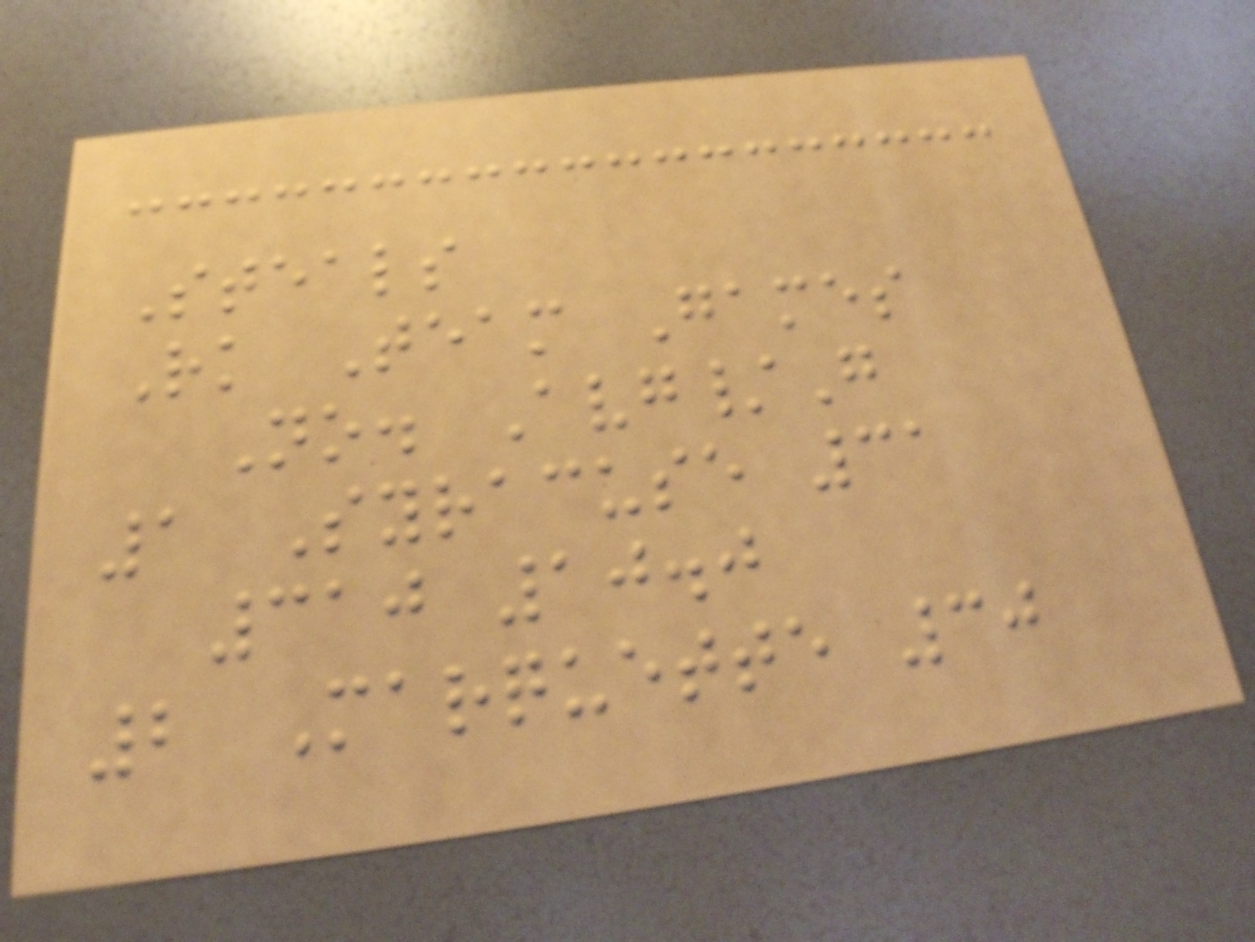Steals
Rk Team Games
No. Avg/G
1 Syracuse 31
310 10.0
2 Marquette 30
